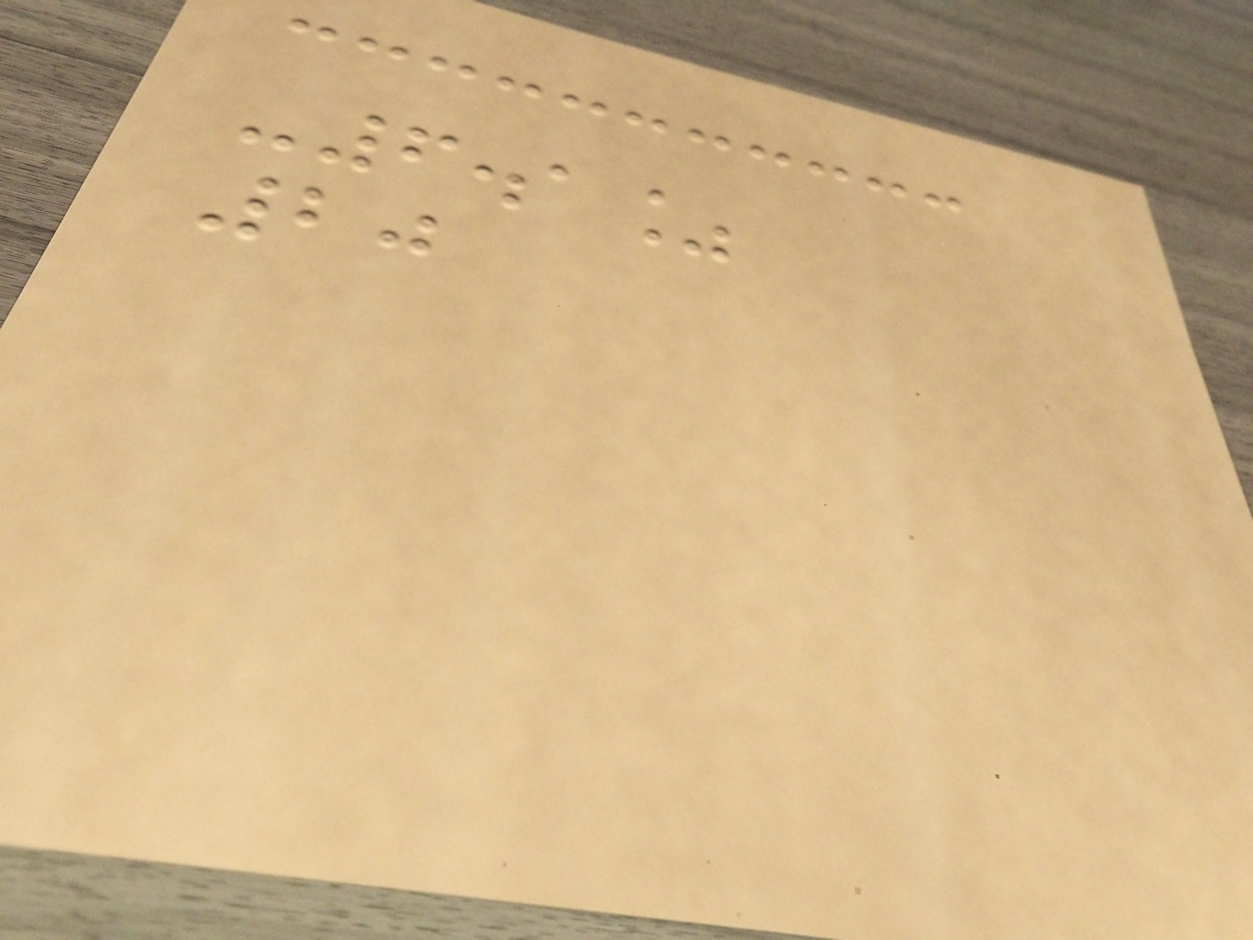-6.1%
20
